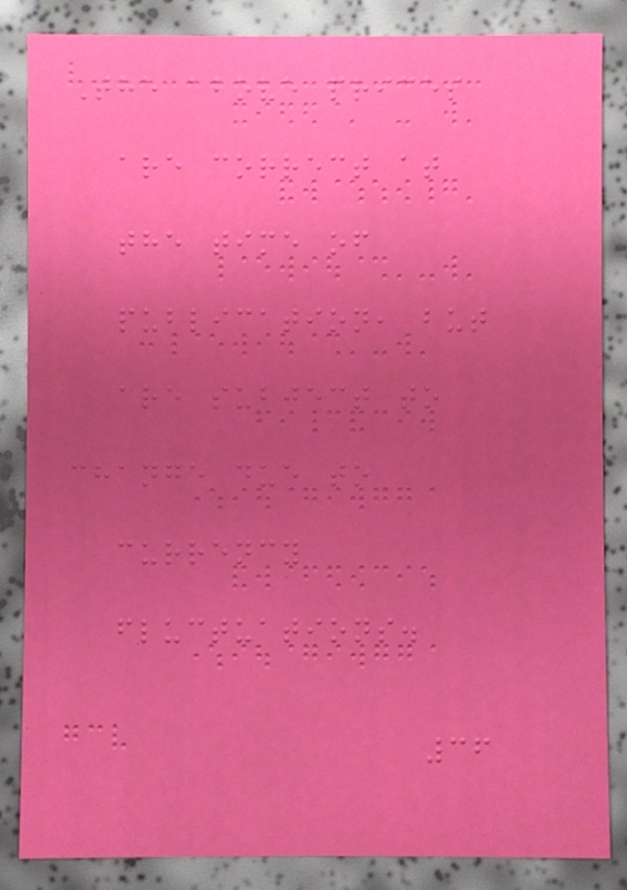The above prices
are correct at
the time of
publication, but
are subject to
change due to
currency
fluctuations.
36
